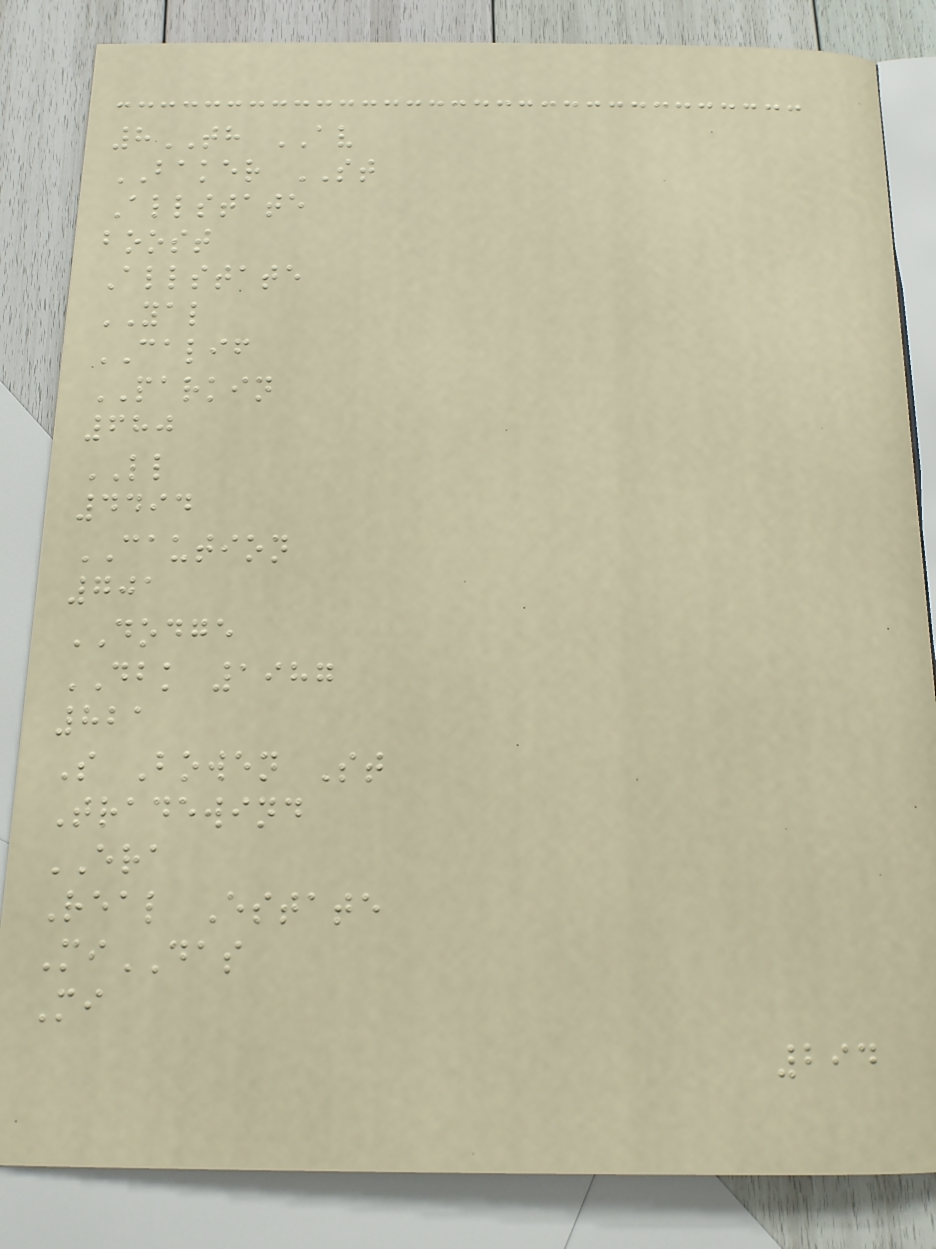8TH AV
BAKER ST
Allstate
boost
Allstate
YAL
CALIF
PARKIN
680
LL
4494
CAUTION
701
DODGE
DBK 1987
821
S Bowen St
Tradewind
ERA
Real Estate
MiDAS
Mi
294
